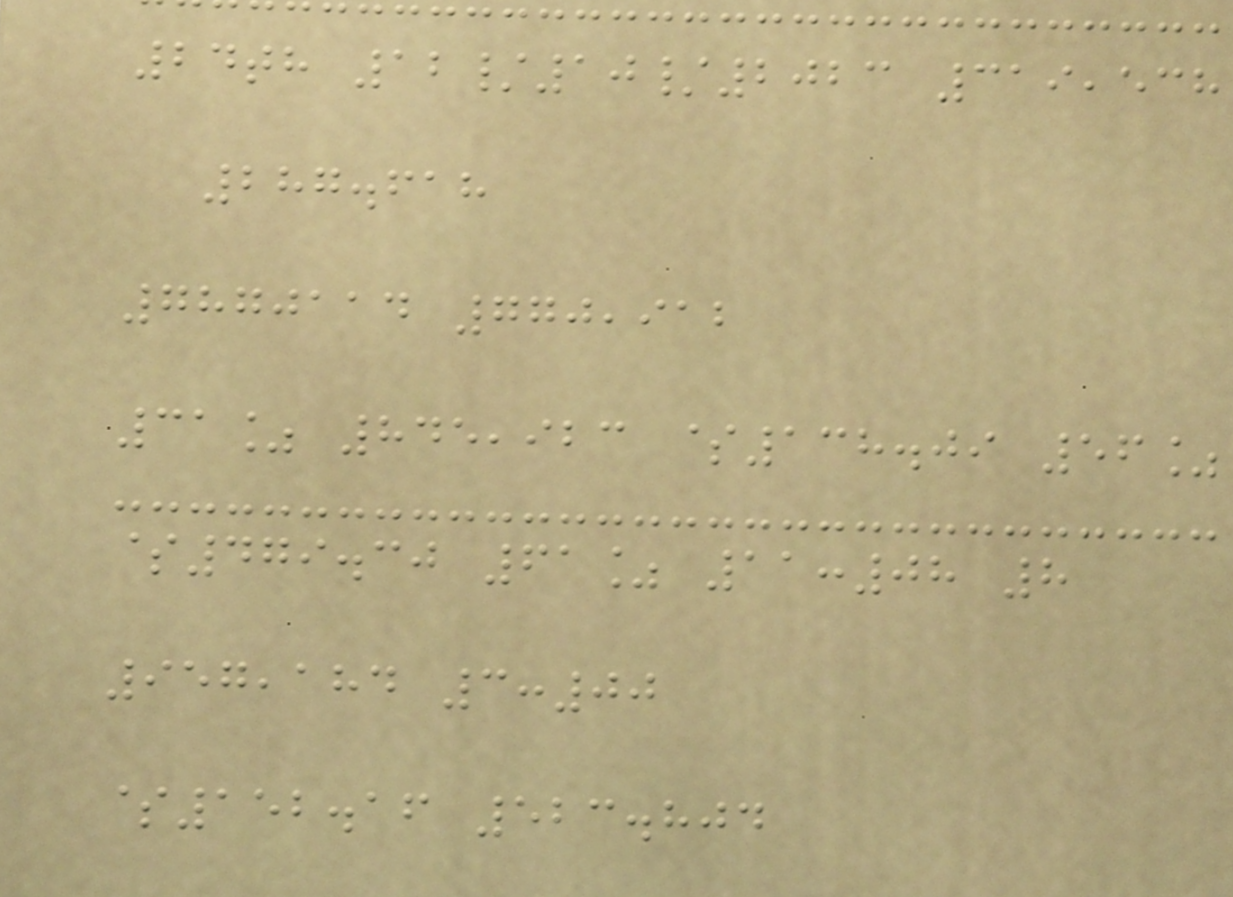24th 12/10/2023 319,538
287.618
7870114 770,912
31% 845,923 $138.09 56%
$479.30 61% 11:08 8
957,184 3:00
$152.16 523.804
